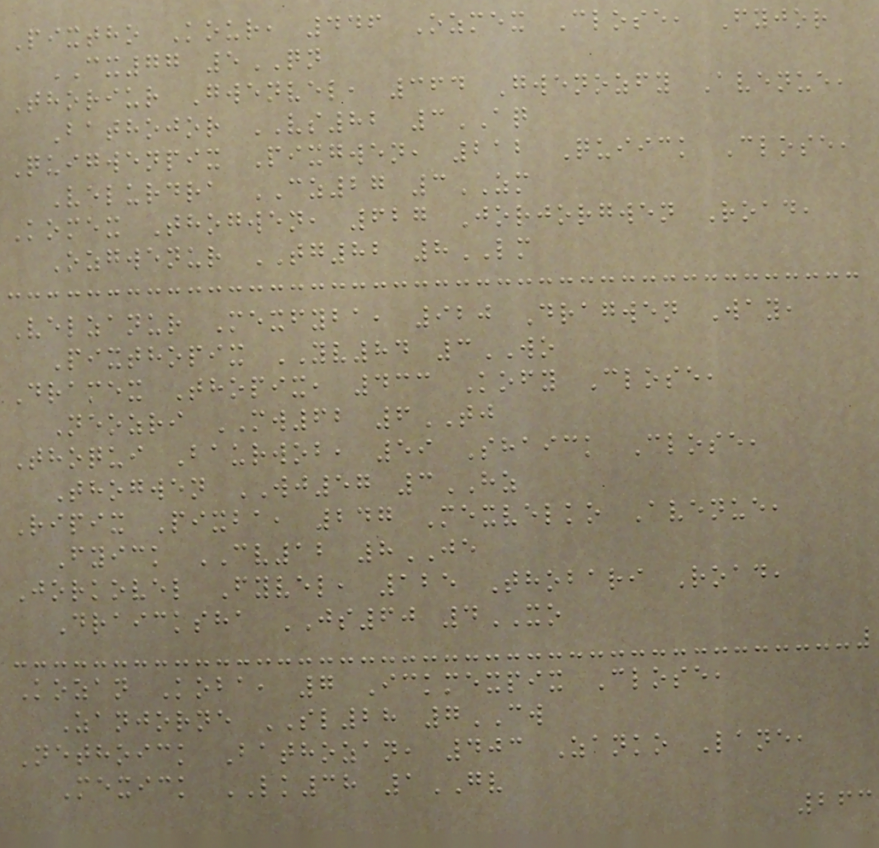Pixtho Kour, 446 Ozmex Close, Fyjor
CX77 5QN
Thoriur Gwenvel, 364 Gwenozfy Avenue,
Bathojor VS82 3AQ
Quigwenpix Pixgwen, 212 Quiick Close,
Velurdra CZ27 3ZM
Komex Thogwen, 627 Jorjorgwen Road,
Ozgwenur TG82 8LM
Velzanur Mexfyba, 920 Dragwen Way,
Pixthopix YV84 3WO
Dramex Thopix, 433 Kofy Close,
Neozri MW62 6TJ
Thoqui Baurwob, 59 Shaick Close,
Thogwen WJ57 3HZ
Ripix Pixba, 247 Mexvelko Avenue,
Fyick CV12 8JE
Jorkovel Fyvel, 125 Thobari Road,
Draicksha JS60 4XO
Kozan Koba, 7 Ickmexpix Close,
Zanjorne SL28 7CW
Nethoick Bathozan, 403 Zanko Lane,
Mexick LK38 1GV
263
